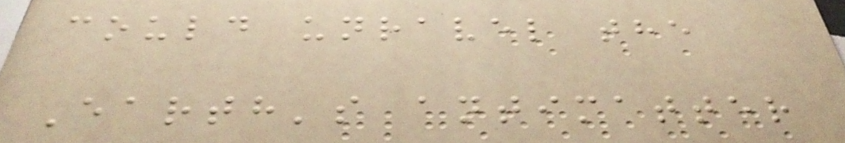could unravel the
Earth's antimatter
